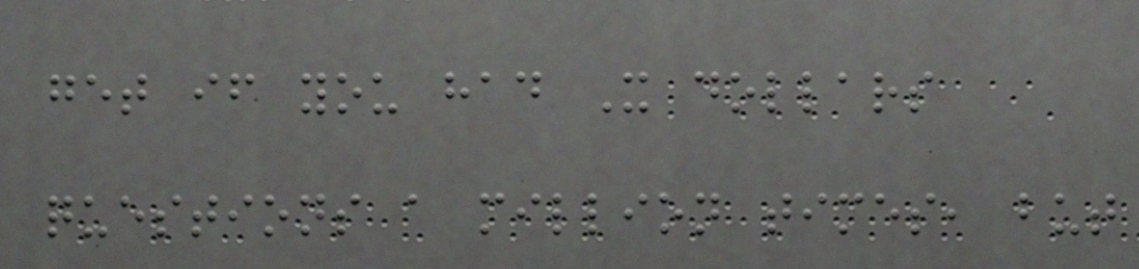get if you had X dollars
questions a million times, but
